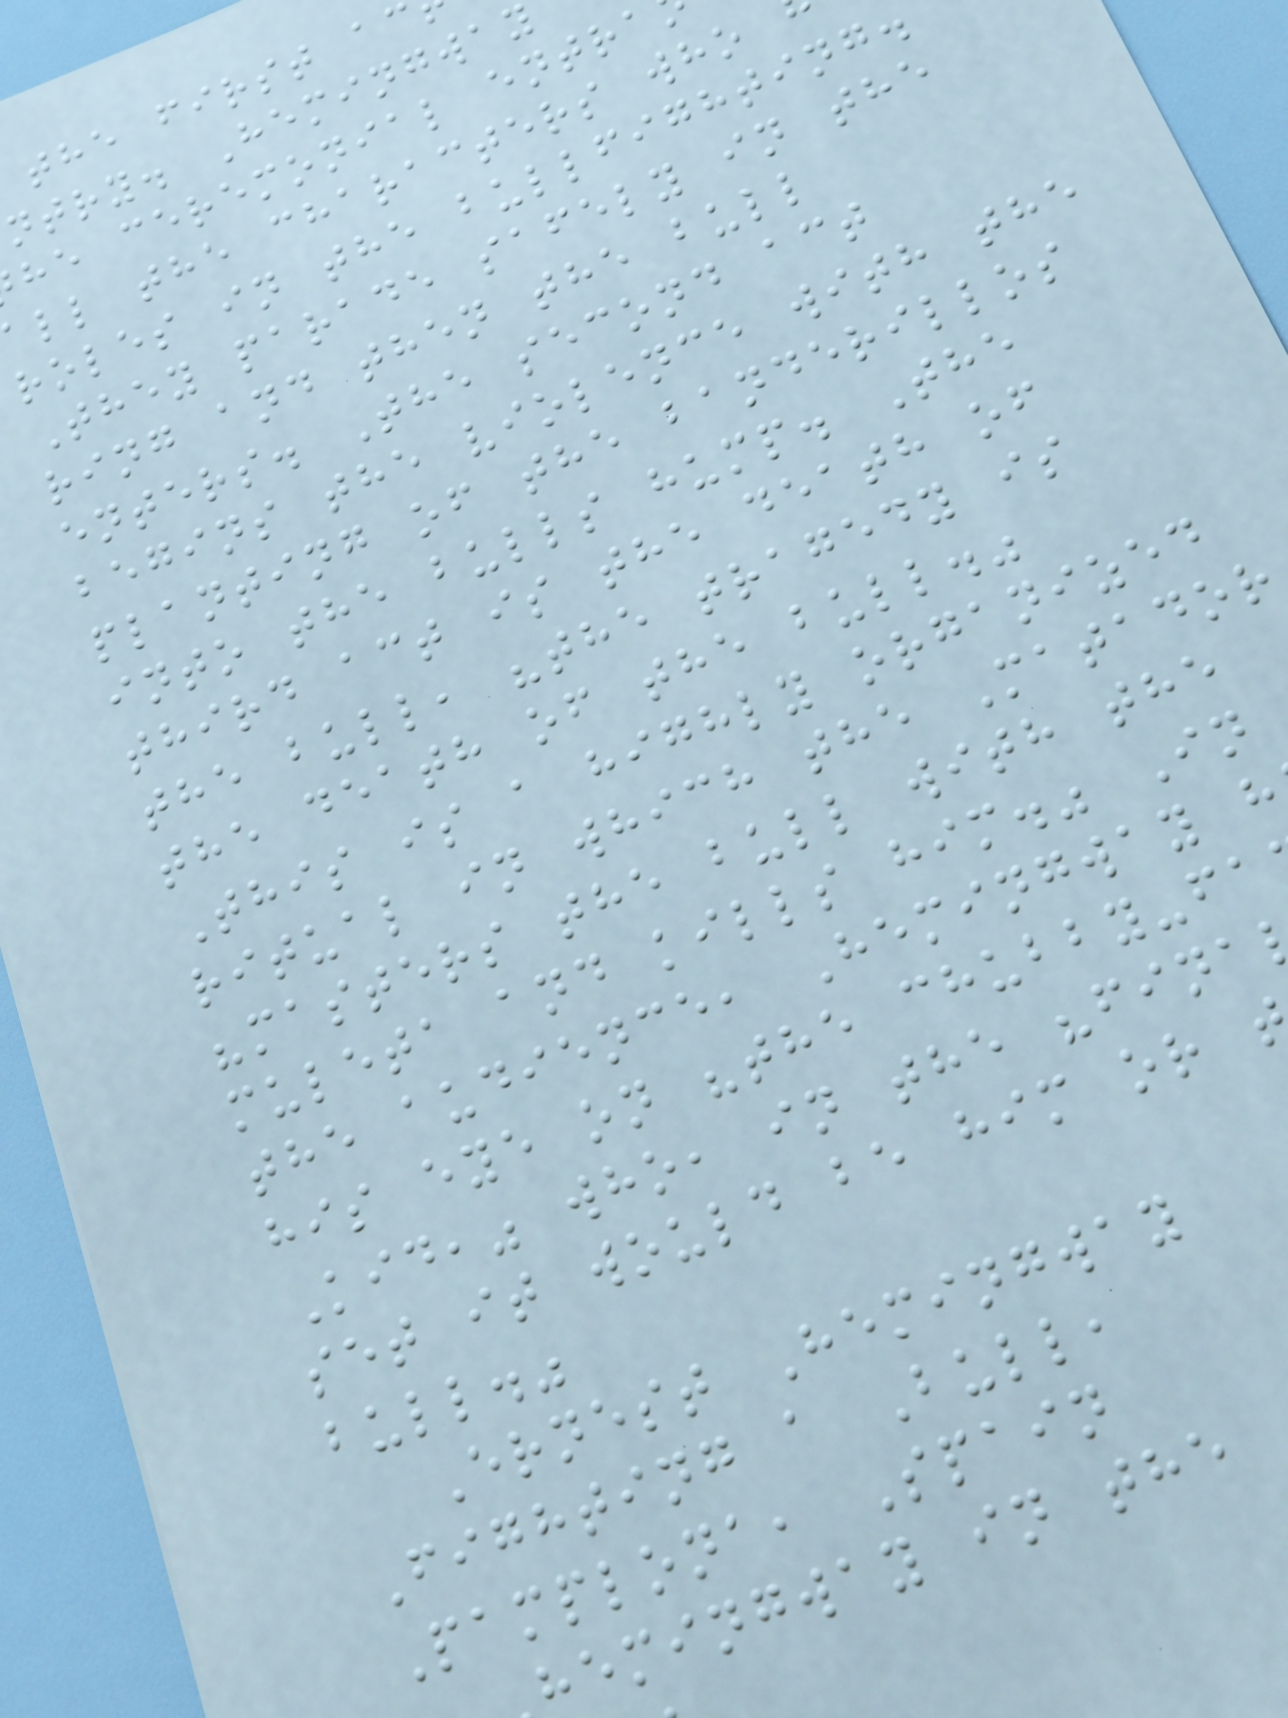the first ac
ntry. Hemingway
he ceremonial entra
ll the characters who
roles in the bullfighting.
They parade safely in the
ring and then the bull
enters. The second act
begins the violence with the
planting of the banderillos
into the bulls hump. The
third act is the death of
the bull, "the tragedy is
the death of the bull."
This is a highly organized
ritual in which the Matador
"masters the bull with the
muleta and kills him." In
the audience, Hemingway h
his eye on "the chubby-fa
Kid," who, in the "fina
set it would be him or
bull."
Ernest Hemingway
Fighting a Bull,
Pamplona, Spain
hemingway in the
